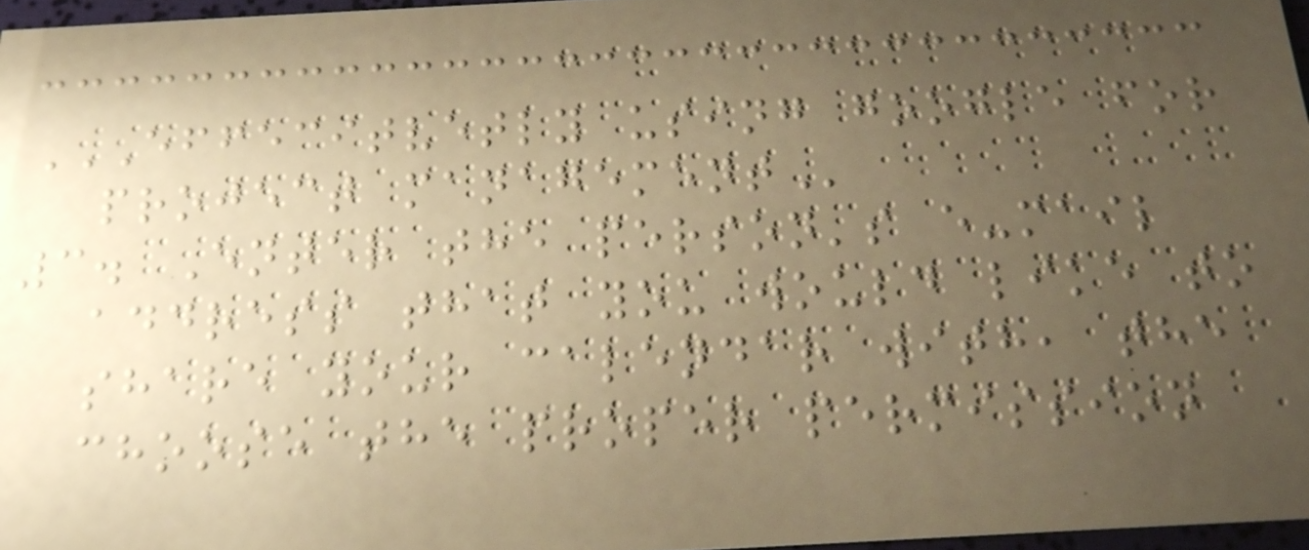EFFECITVETLY USING GOOGLE FOR
PROJECT MANAGEMENT
3. Enter the person's e-mail
address that you would like to
share your calendar with, the
choose the proper permission
